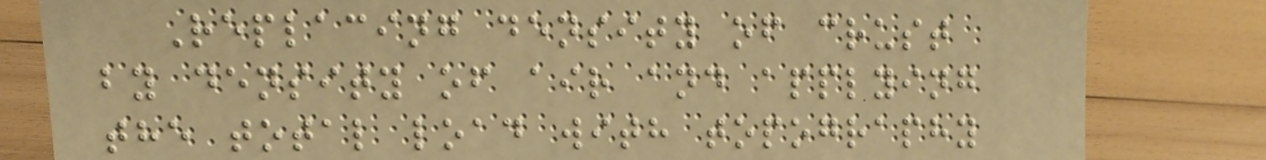Replacing density of crust
by density of air and applying
the total load with topography
